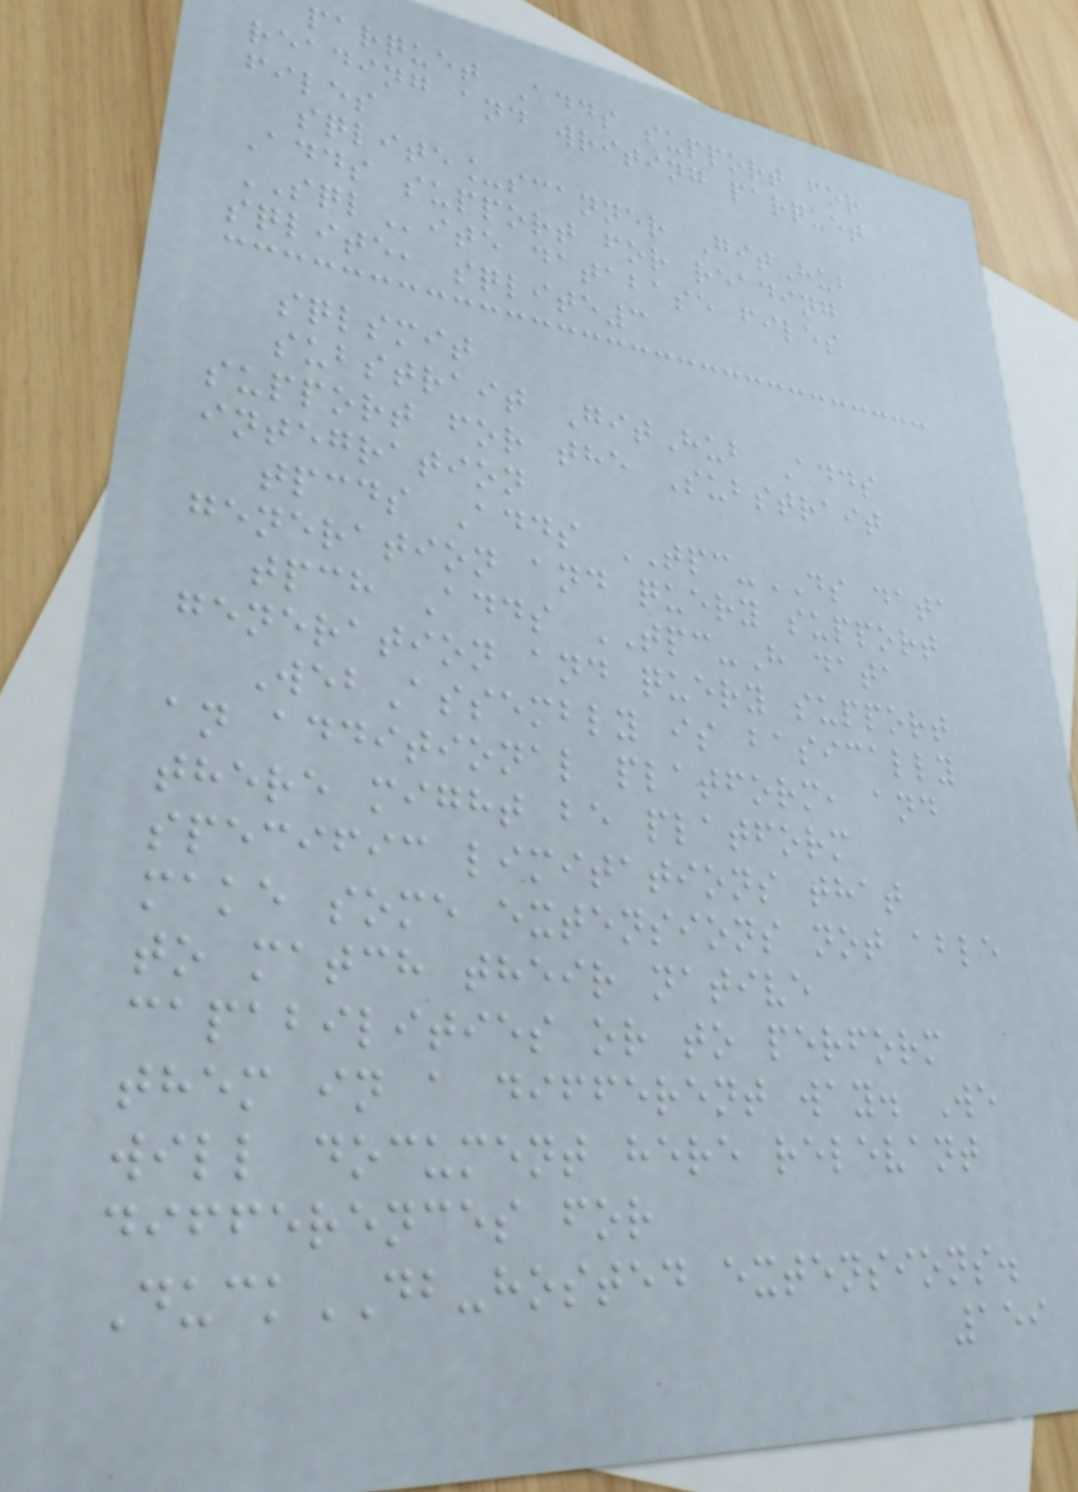parquet Adds support for
reading and writing parquet
files
sqlite_scanner GitHub
Adds support for reading
SQLite database files
sqlite, sqlite3
sqlsmit
substrait GitHub Adds
support for the Substrait
integration
tpcds Adds TPC-DS data
generation and query support
tpch Adds TPC-H data
generation and query support
WebAssembly is basically
an additional platform, and
there might be platform
specific limitations that
make some extensions not able
to match their native
capabilities or to perform
them in a different way. We
will document here relevant
differences for
DuckDB-hosted extensions.
159
